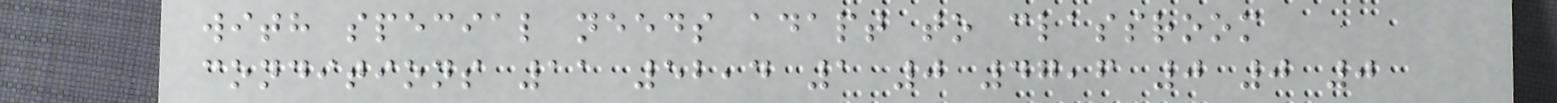with special needs adapt to classroom
conditions 11 52,4 1 0 47,6 0 0 0
